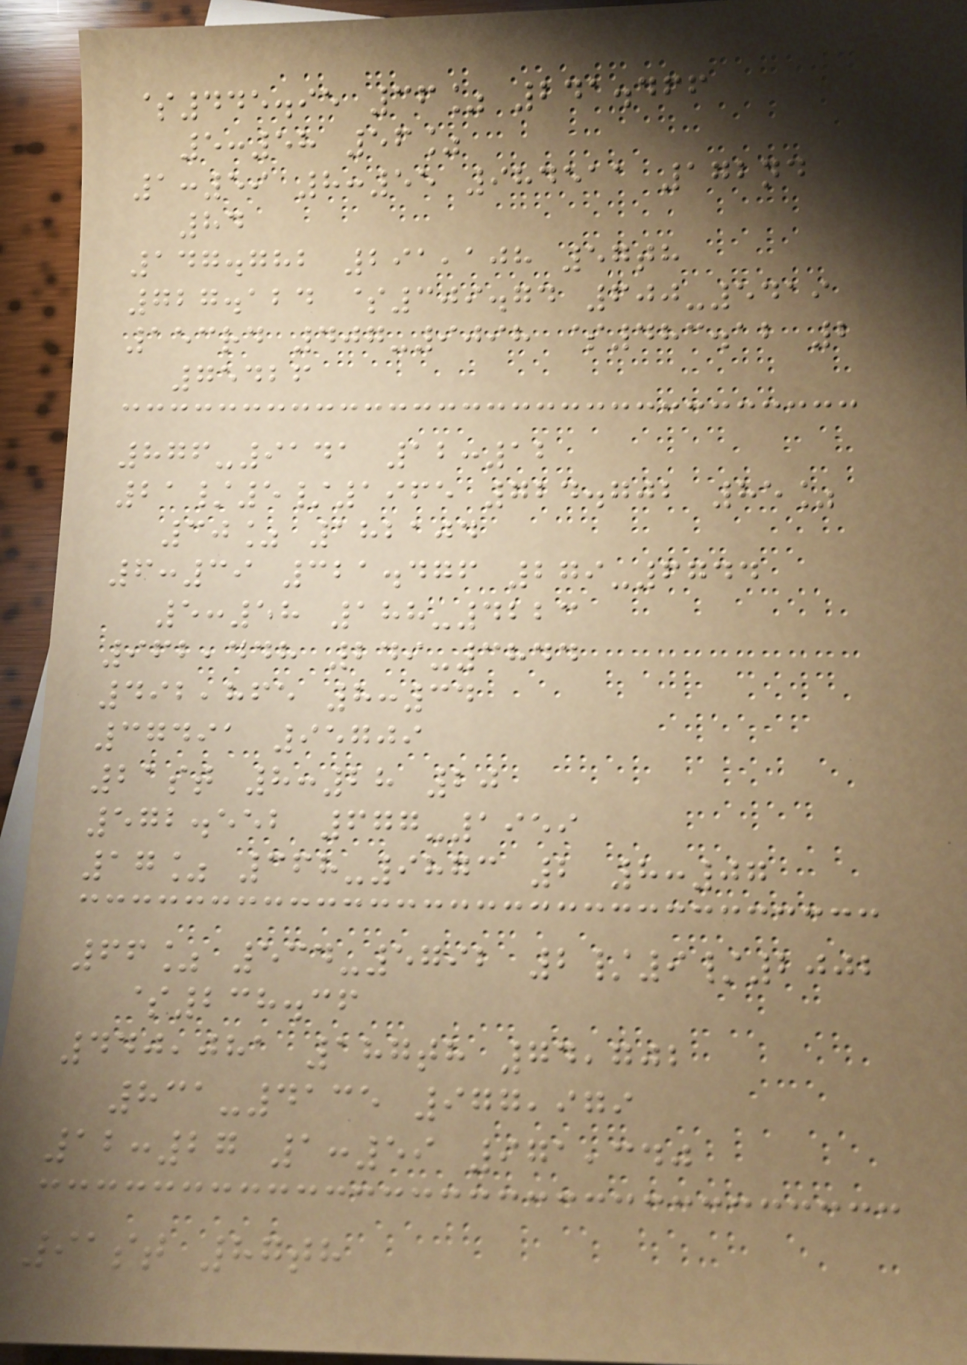$445.95 36% 241.466
5:58 56%
1:59 8:55 984511 172nd
84
147.782 291,108 57th
727.124 $309.74 600-5419
153rd 407-9098 $483.12 2
75426
876-9141 12:12
21/5/1965 724.702 85%
30% 182104
6:39 321.476 279-6744
5:58 188-4223
962,448 249-3844
492,865 8:34
37491 95709
21st 8:28 20
572.552 677-1959
17% 368-9873 2 8:07
66% 534-5792 2/9/2002
$238.36
440,081 187th 74,702
831-4135 977,979
12:27 1:59 971,340
91st 87th
